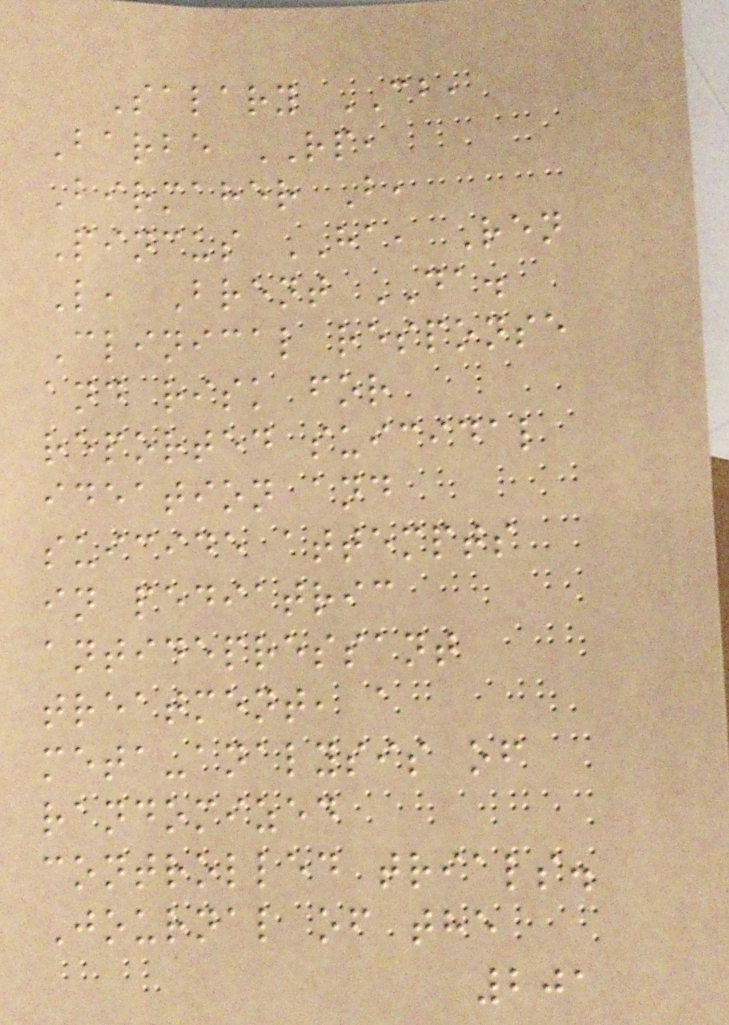Salary CB,
Barbe RP,
Birmaher B,
Pincus HA, Ren
L, Brent DA.
Clinical response
and risk for
reported suicidal
ideation and
suicide attempts
in pediatric
antidepressant
treatment, a
meta-analysis of
randomized
controlled trials.
Journal of the
201
